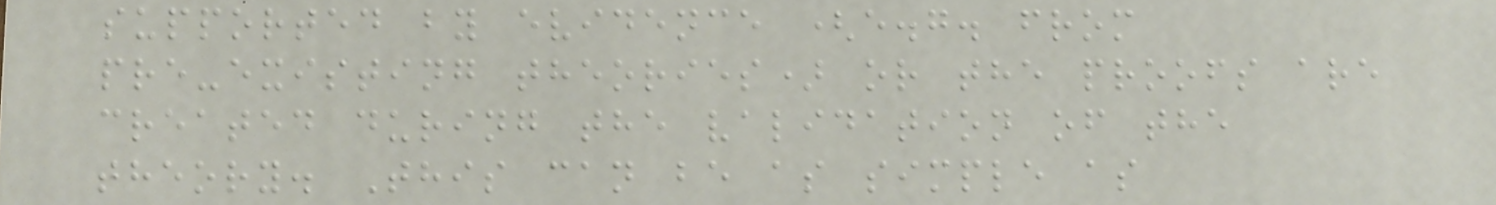supported by evidence (e.g. from
pre-existing theories) or the proofs are
created during the validation of the
theory. This can be as simple as
